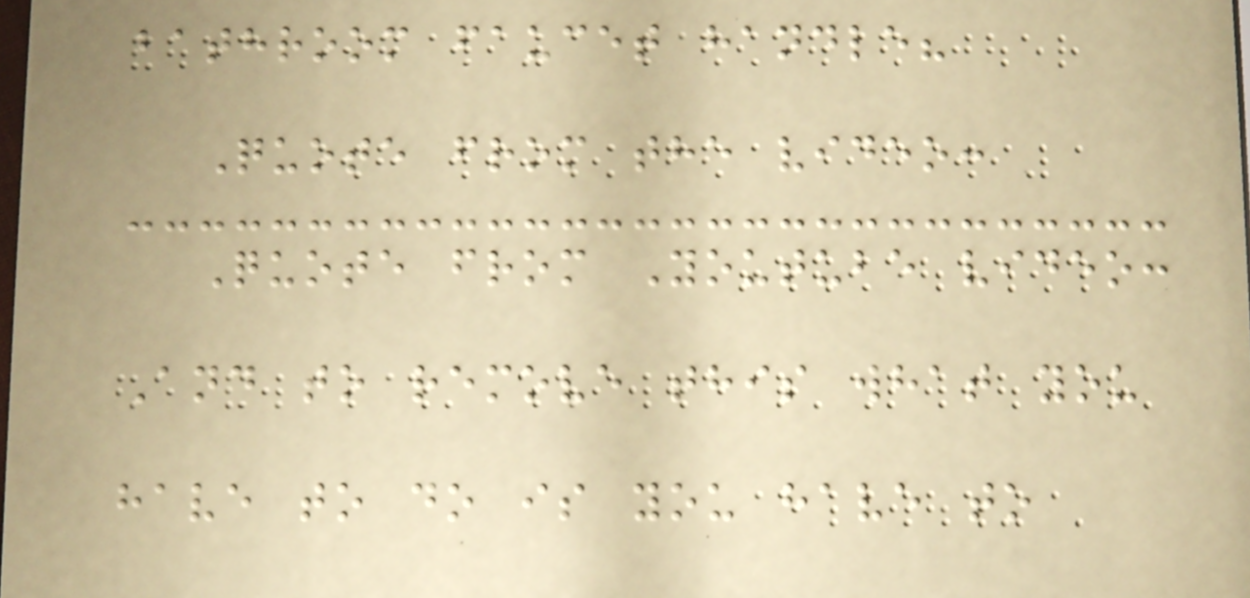bathroom faucet handle?
Quote from the video:
Quote from Youtube video:
And to remove this what you
have to do is you have to
